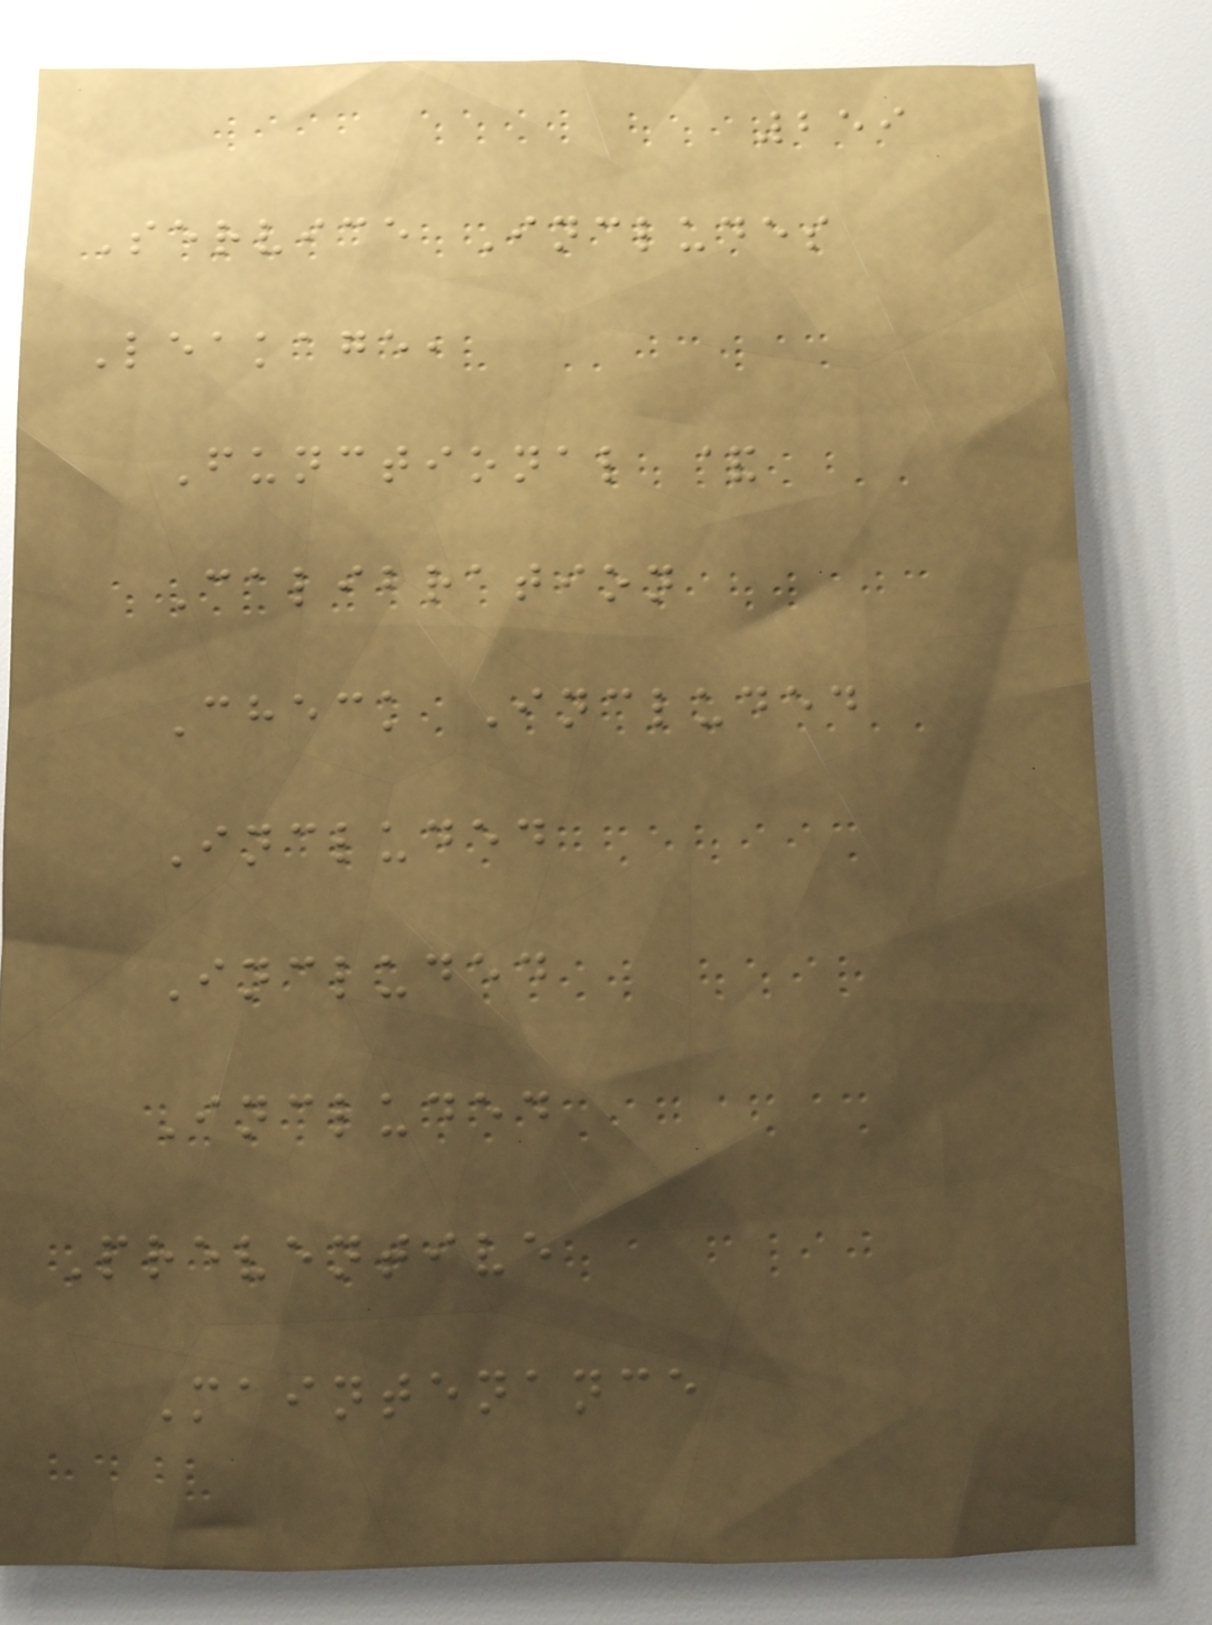259
Service Includes
Leakage,
Functional &
Calibration
Check Included
Included
Included
Included
Preventive
Maintenance
